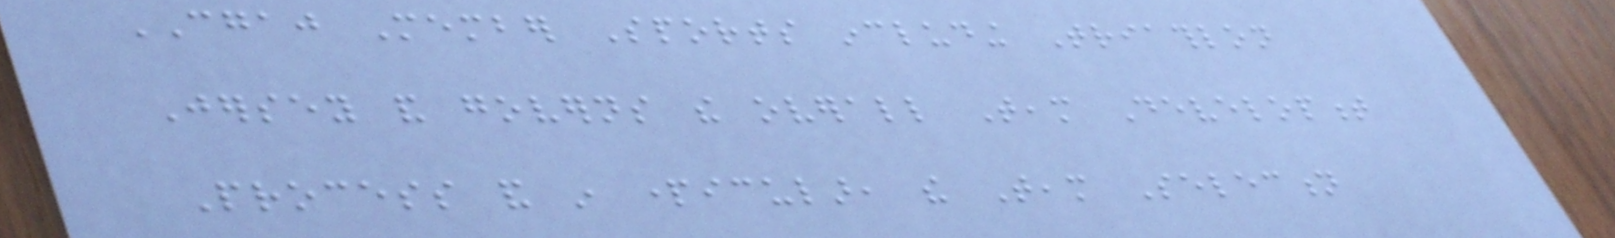CGAJ Member Sports including Triathlon
Jersey and governs the overall Team Development
Process and in particular, the Team Selection
